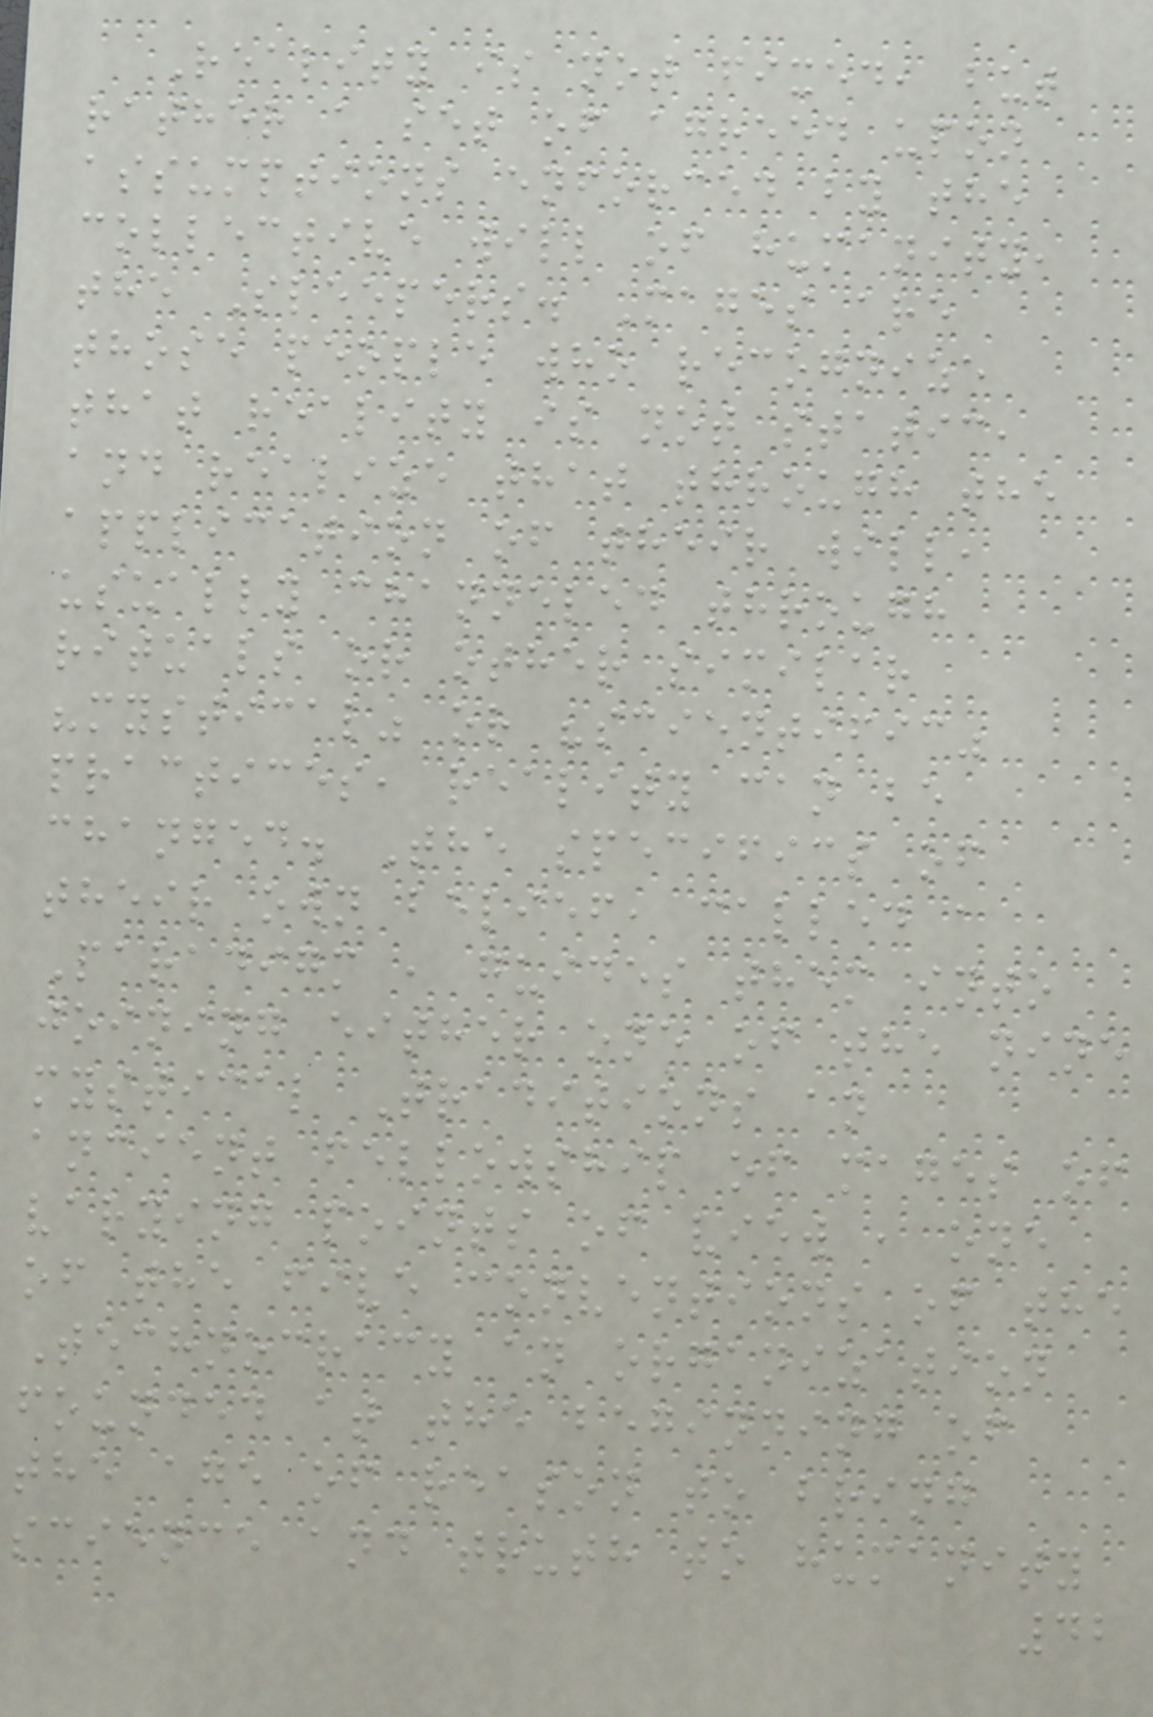Reality is not fixed, but
rather a set of agreed upon
assumptions enforced by the
collective will of humanity,
the Sleepers. Mages are
those people who recognize
that reality is not static,
and realize that through the
application of their will,
usually channeled through
rituals or other similar
"mystical" or "scientific"
practices, reality can be
changed. The specifics of
their own belief, called a
Paradigm , guides them into
joining either one of the nine
mystical Traditions an
ancient fellowship of mages of
varying points of view , one
of the five conventions of the
Technocracy an organization
founded at the beginning of
the age of reason to bring
science and truth to humanity
42
